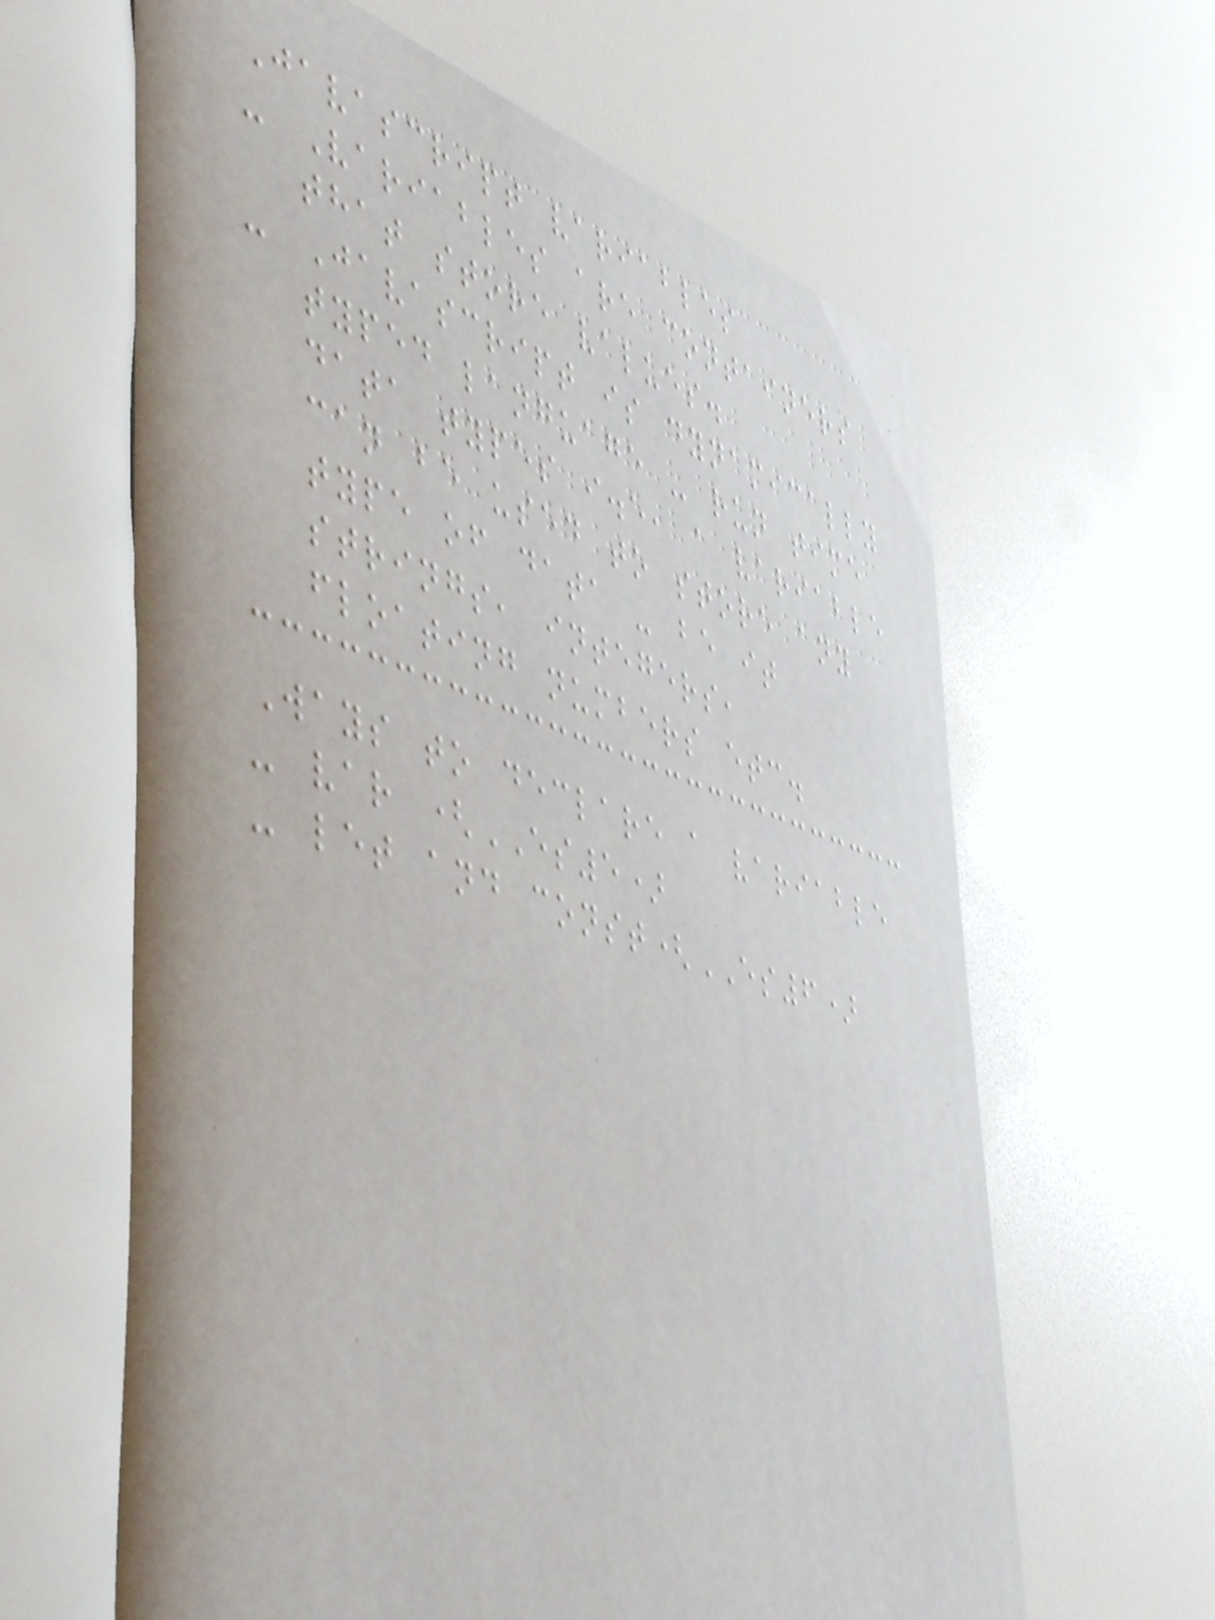Javascript variables
- Variables are containers
that store values.
- Javascript is dynamically
typed language - run time
data types i.e, a variable
can be used to store any
type of data - be it
strings, integers,
floating numbers etc.
Ways to declare a variable
- var (ES5)
- let and const(ES6)
